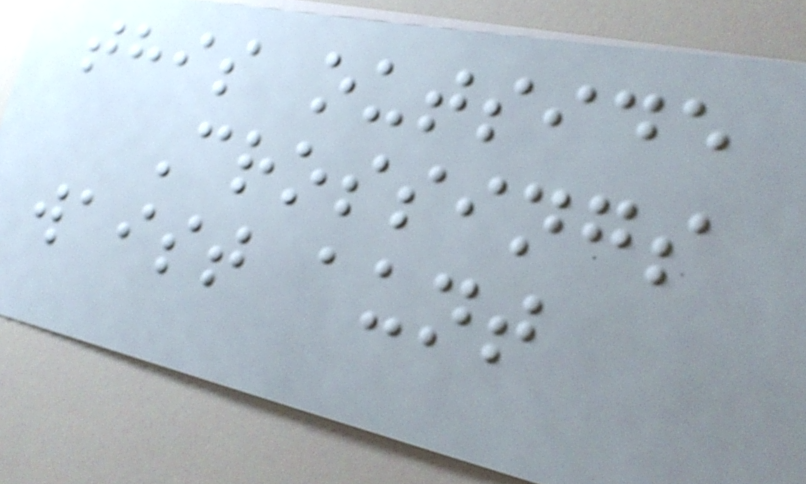this outside
Crossings
waist aunt
